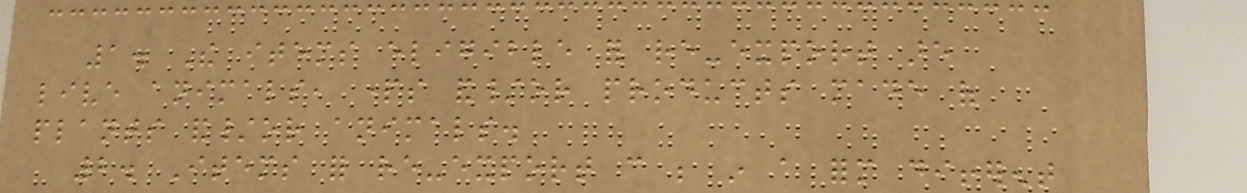1. The items eligible for re-export are
live animals, parts and/or products made of
plants and/or animals.
2. Items for re-export can be in a form different
